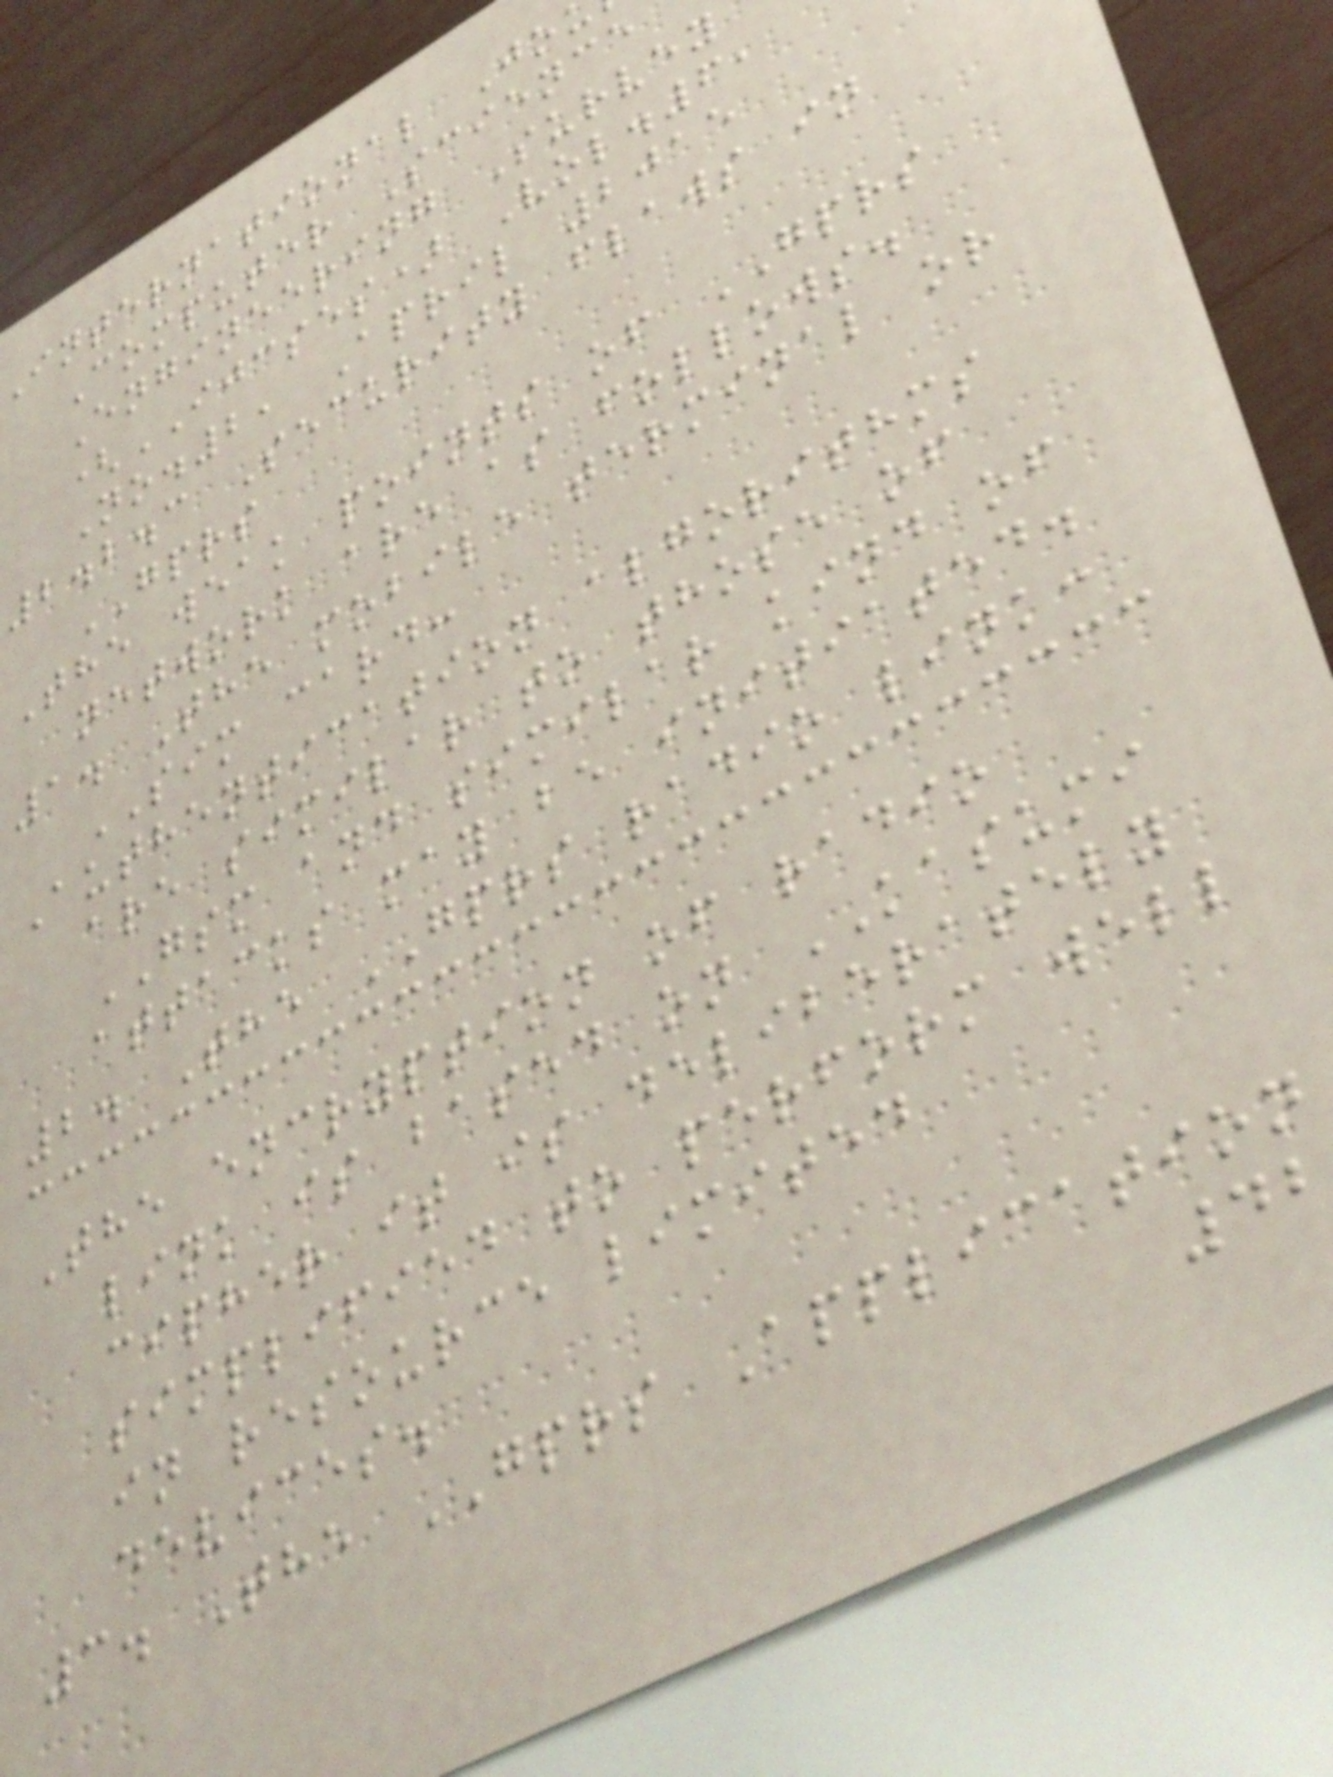International Jo
Computer Science
Engineering Survey
(IJCSES) Vol.6,
No.2, April 2015
2.2.3 Security flaws in
GPRS
The weak points of GPRS
network are as follows.
1. The mobile terminal or
SIM card:
Authentication algorithms
are similar to those of
GSM and similar kind of
attacks may be initiated.
2. The GPRS radio link:
The encryption of radio
link is based on KASUMI
cipher it is deliberately
simplified to perform well
in resource limited
devices.
3. The GPRS Application
42
